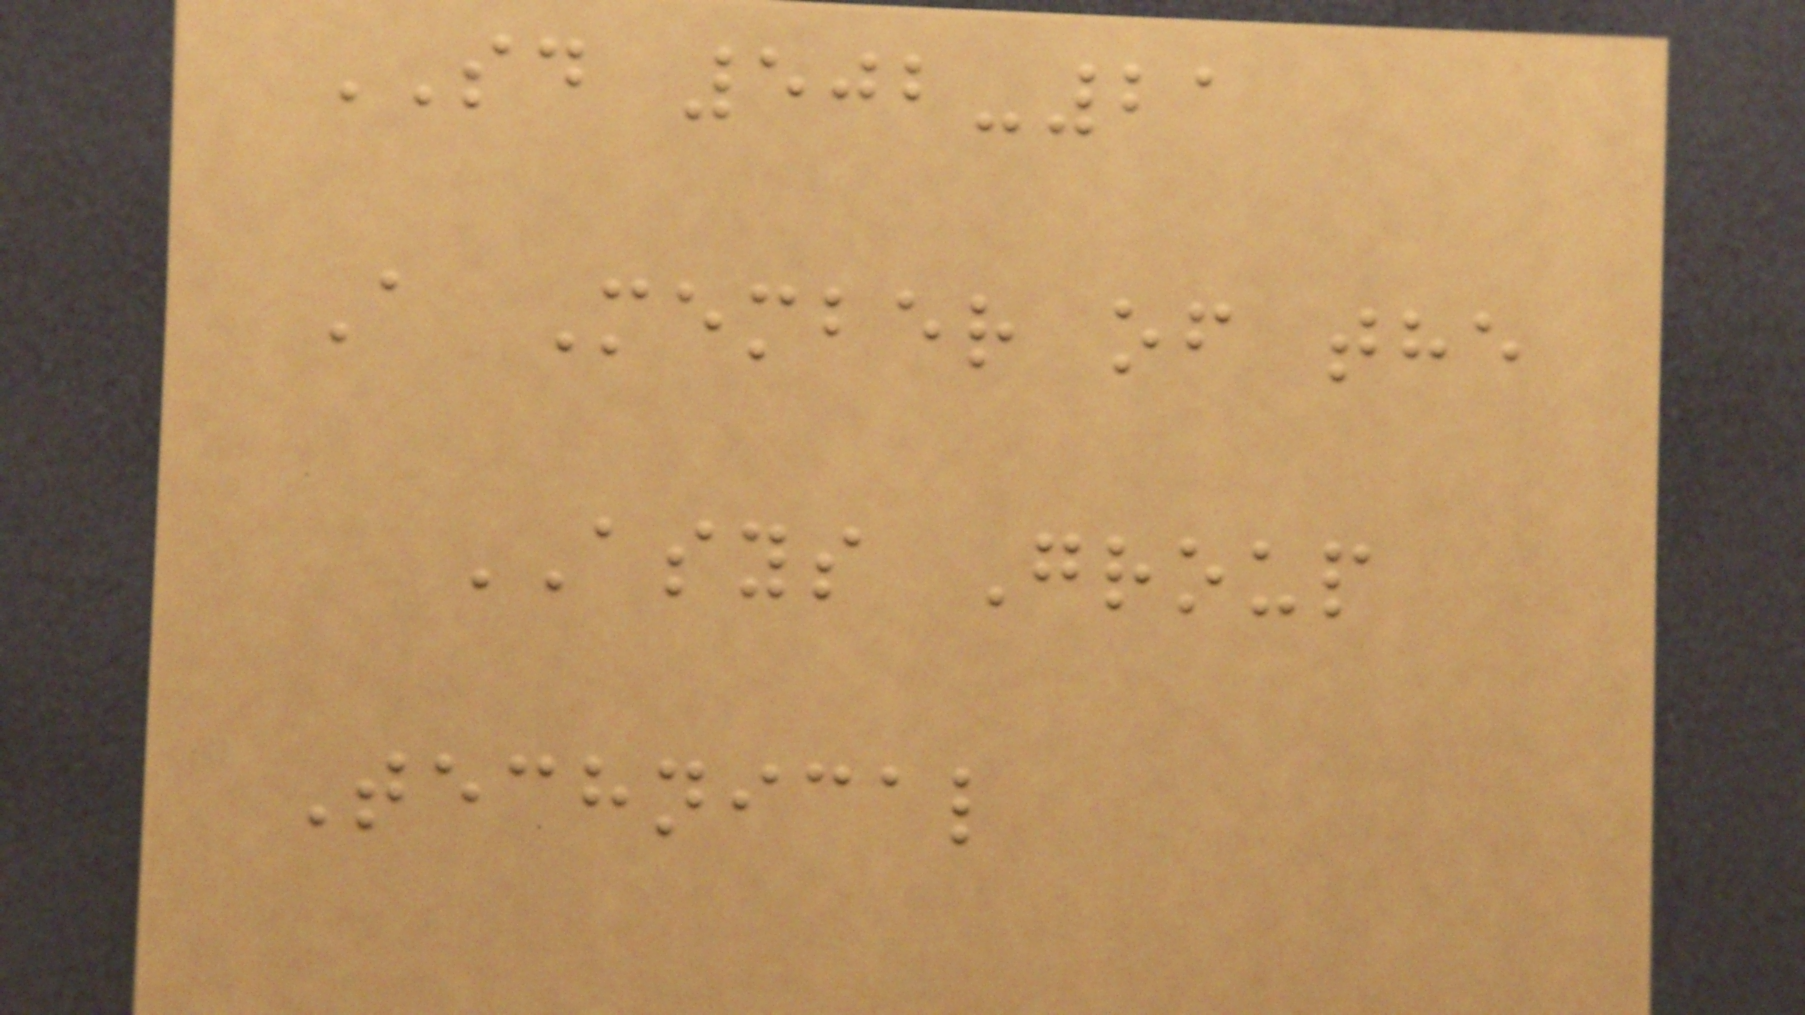SD 502-21
A Member of the
ASYS Group
Technical
